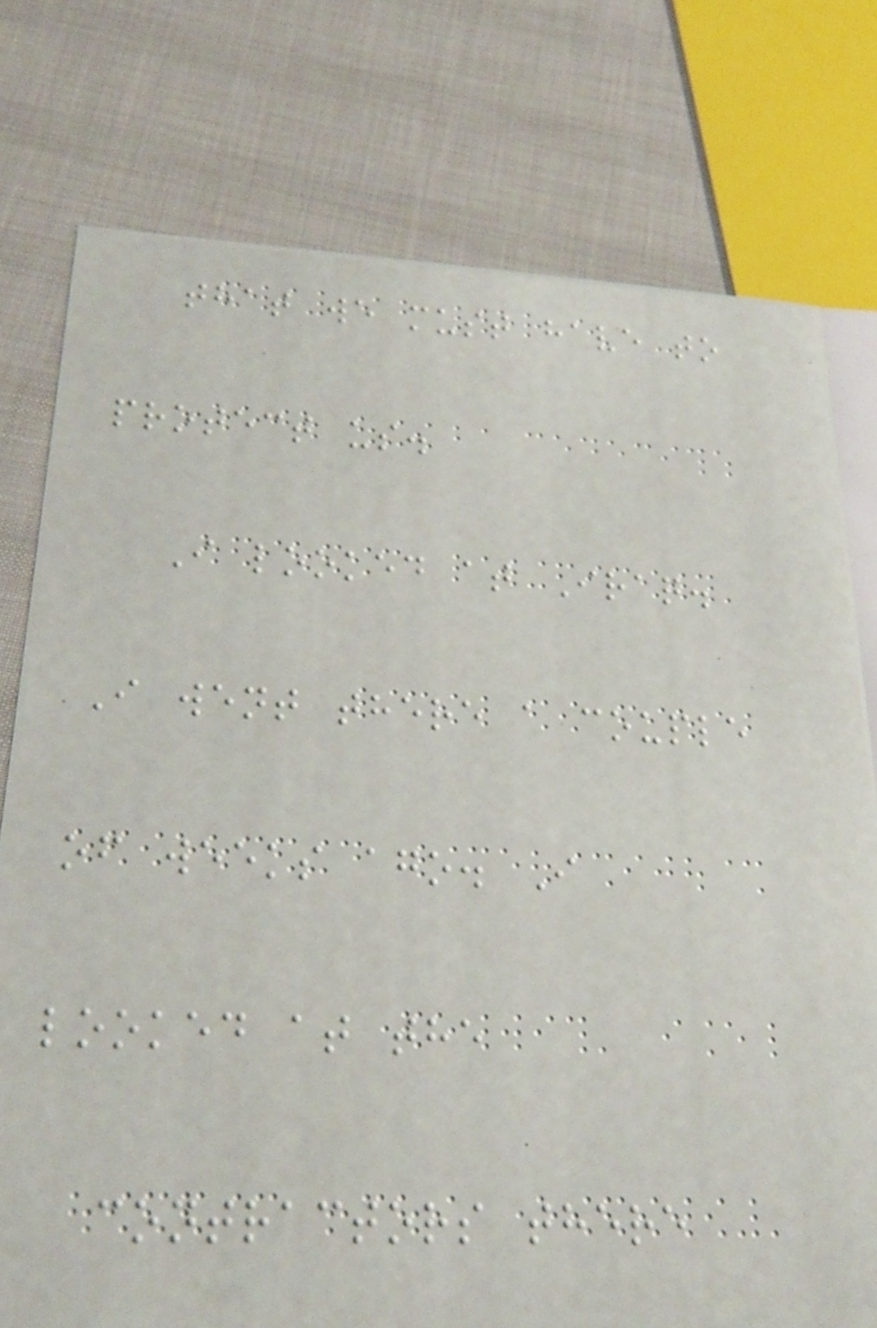that we must have to
protect us.
I looked at Iraq.
I went there a couple
of weeks ago. I
looked at the
contractors there
